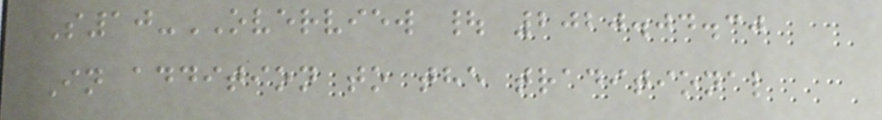S10-OVERVIEW | 2020.04.30
In addition to the traditional
